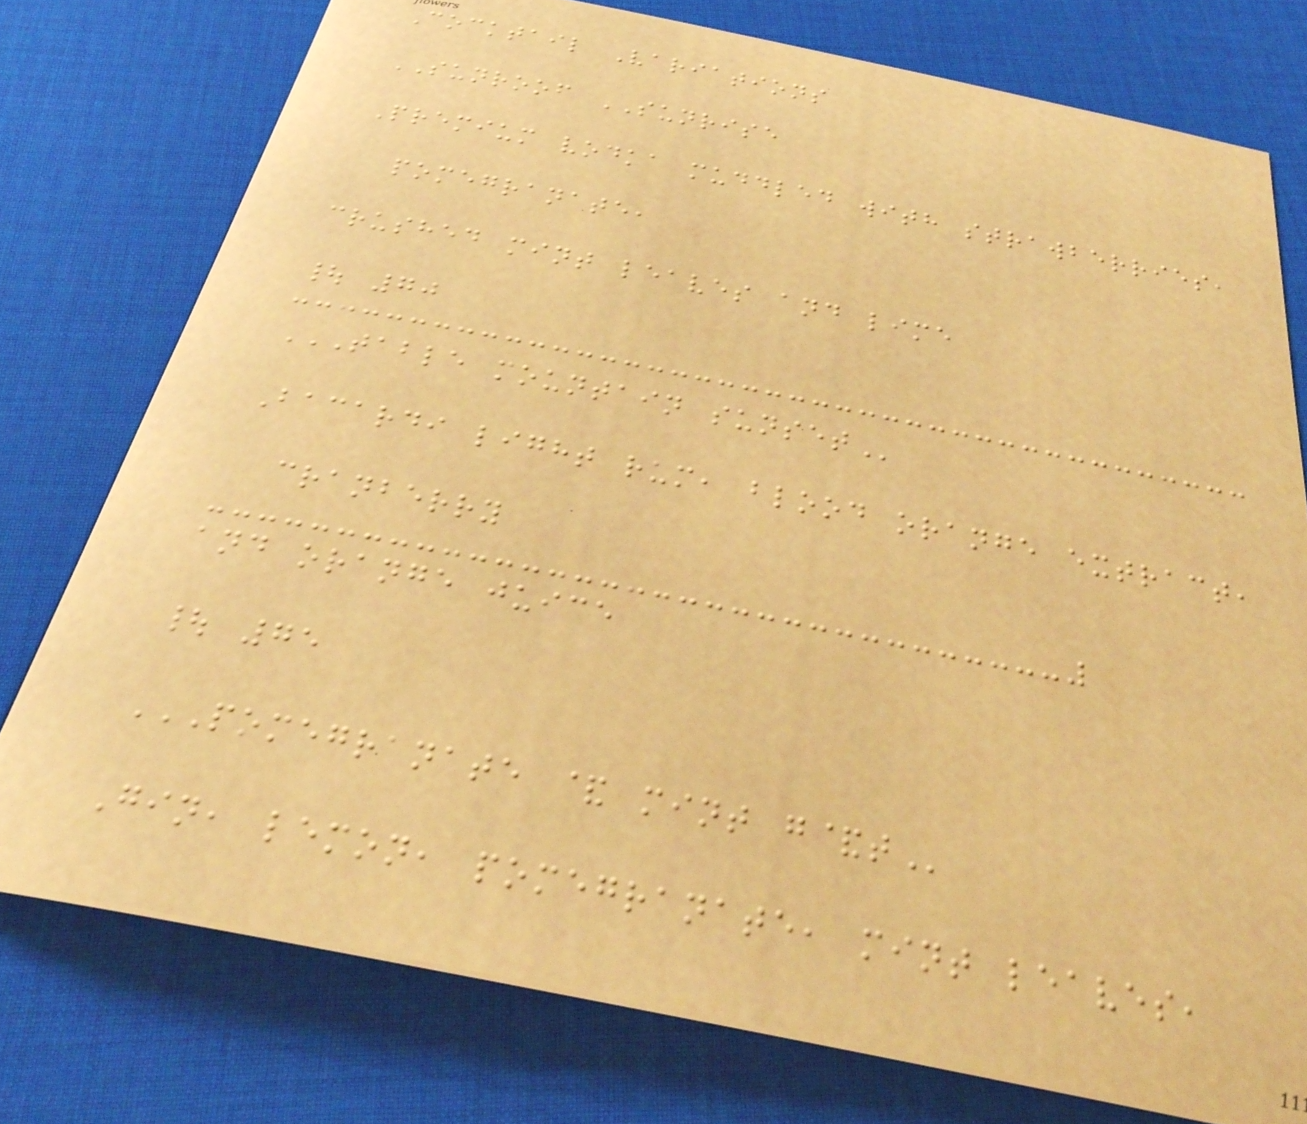Cocktail Variations
SUNROOF SUNRISE
Premium vodka muddled with strawberries,
pomegranate,
crushed mint leaves and lime
| 70
TABLE MOUNTAIN SUNSET
Bacardi light rum, blood orange extract,
cranberry
and orange juice
| 75
POMEGRANATE & MINT G&T
Gin, lemon, pomegranate, mint leaves,
